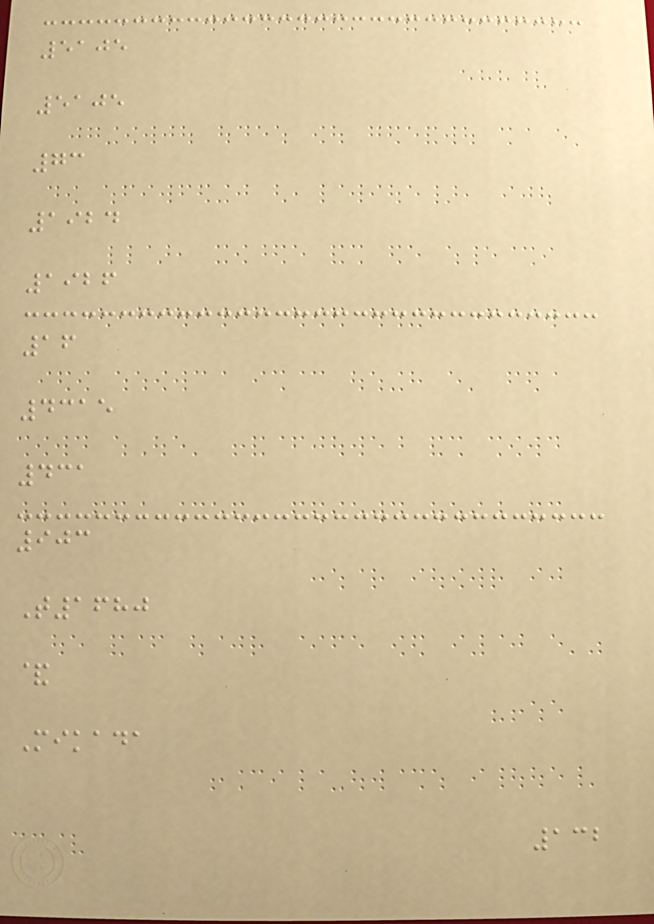5105
5105
73
1924
1926
16
4315
431
903
T1680
&
Mikada
132
